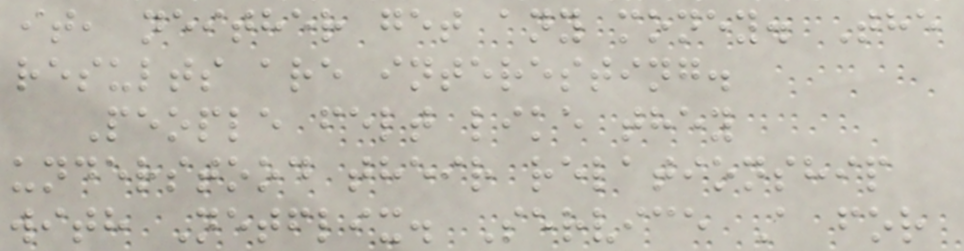it, neither get any money. The
results are interesting.
People felt like they
understood their relationship
with Netflix. Service A for
